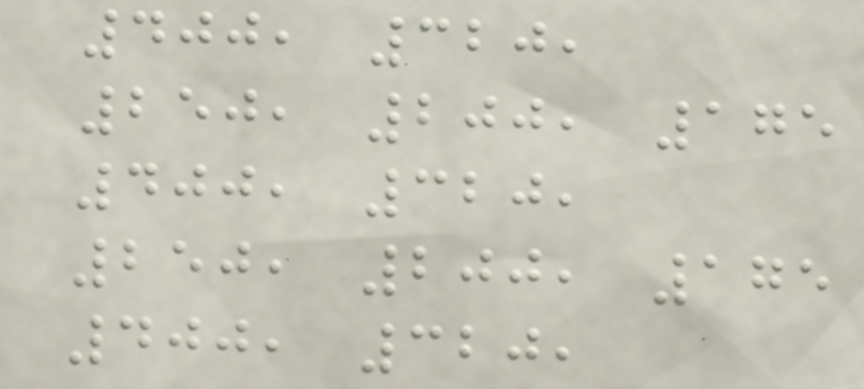400, 320,
250, 200, 175
400, 320,
250, 200, 175
400, 320,
